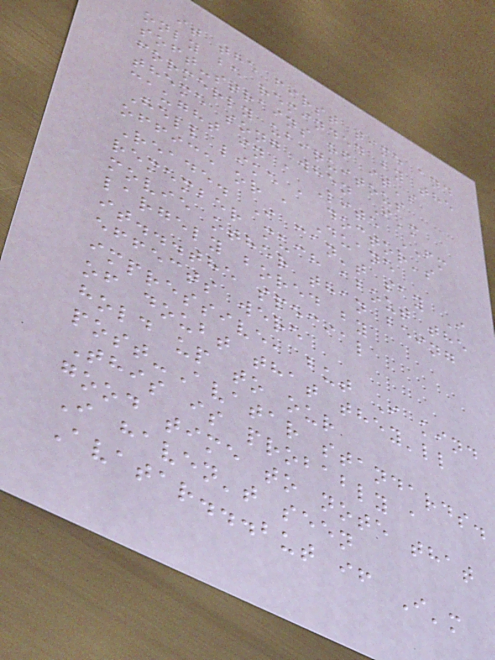it the first time and
only be reminded by the
soft-strains of it's
formerly ubiquitous
theme song when I'm
caught in a Lite FM
Hell like a doctor's
office or a Duane
Reade. I can't say I
remember much about the
movie other than being
largely bored by
it...the special
effects were
impressive, but I kind
of doubt that they'll
hold up to our
post-Avatar standards.
This is probably a
good time to note that
I haven't seen
Avatar...but if I'm
